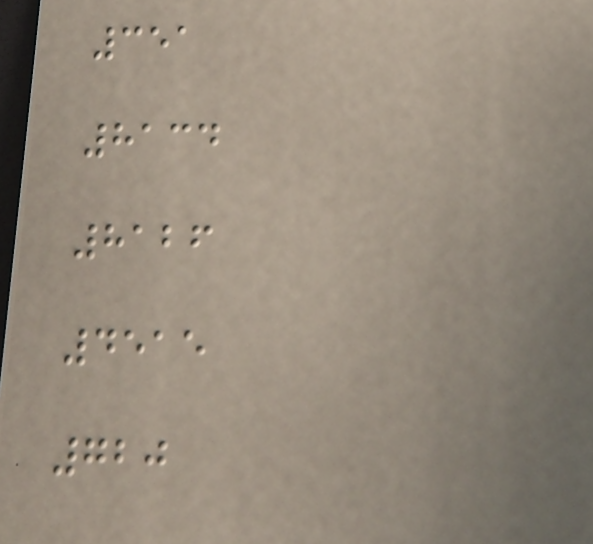351
8134
8126
4515
720
